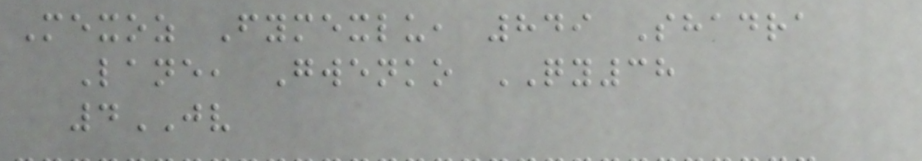Mexoz Fymexlu, 849 Shadra
Lane, Gwenko QY38
4JV
